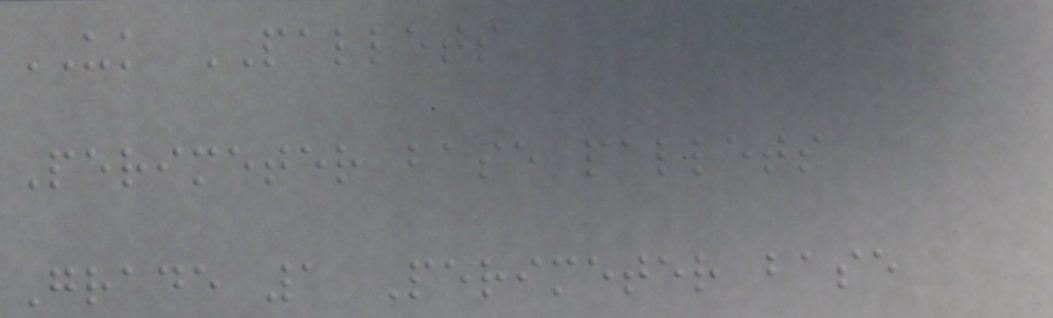UK PALLETS
Perimeter base pallets
Grade 1 Perimeter base
